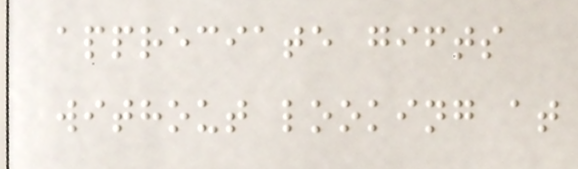appreciate gifts
without looking at
